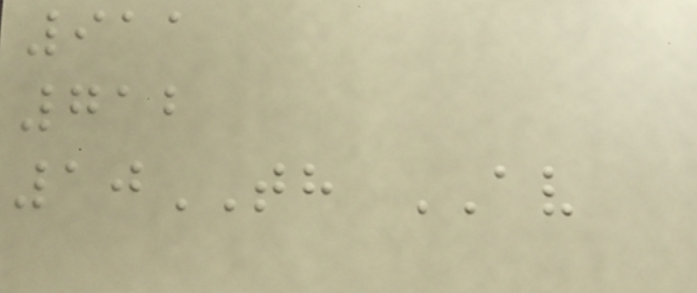911
712
10TH AV
